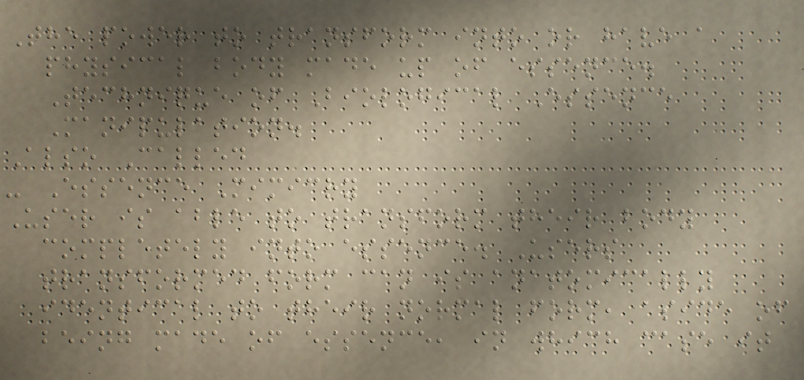The power to transform into or have a
physical body made up of essence.
Technique of Biological Essence
Manipulation.
Also Called
- Essence Mimicry
User is able to transform their body
completely into essence. Users
transformed form can is anatomically
identical to their normal form, aside of
being made of essence, in which case it
